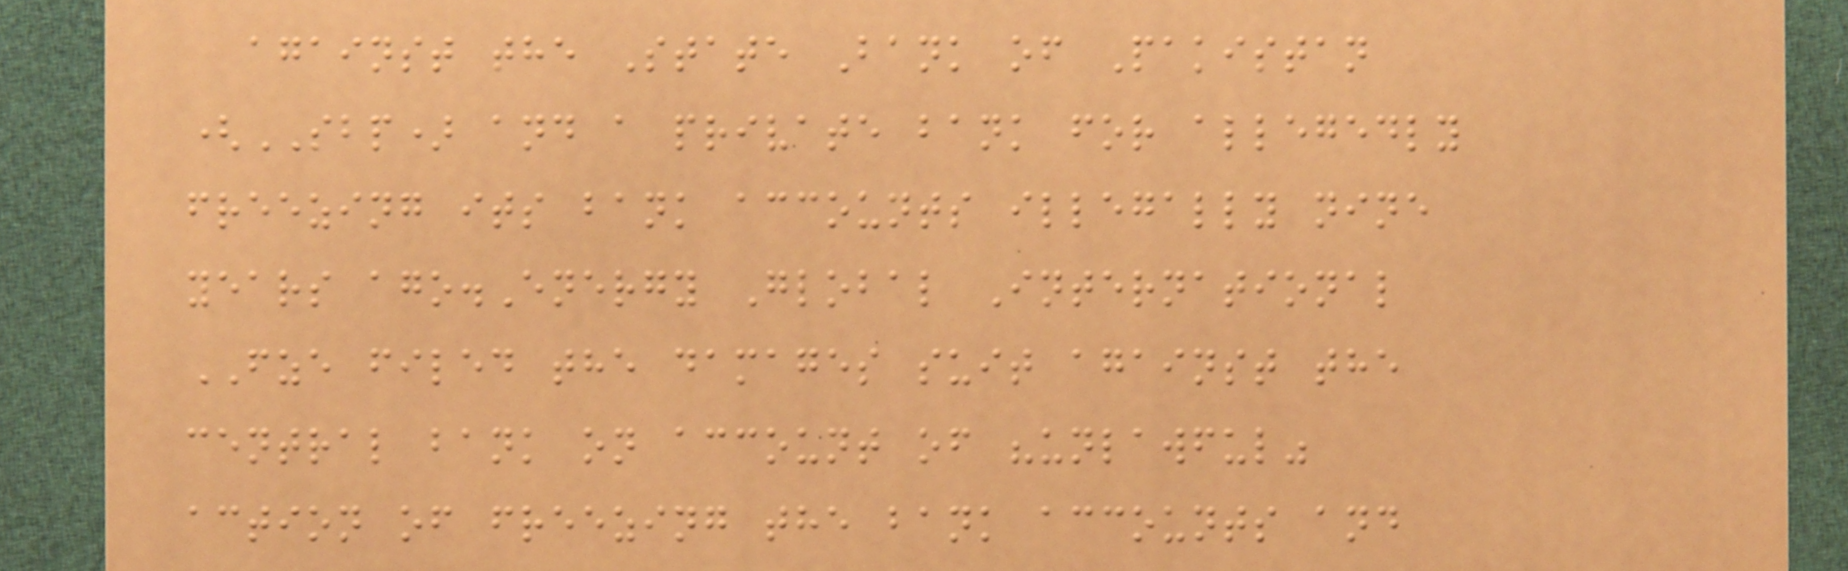against the State Bank of Pakistan
(SBP) and a private bank for allegedly
freezing its bank accounts illegally nine
years ago.Energy Global International
FZE filed the damages suit against the
central bank on account of "unlawful"
action of freezing the bank accounts and
